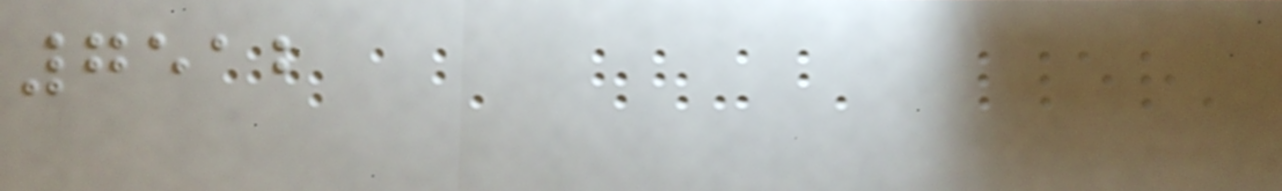7512
